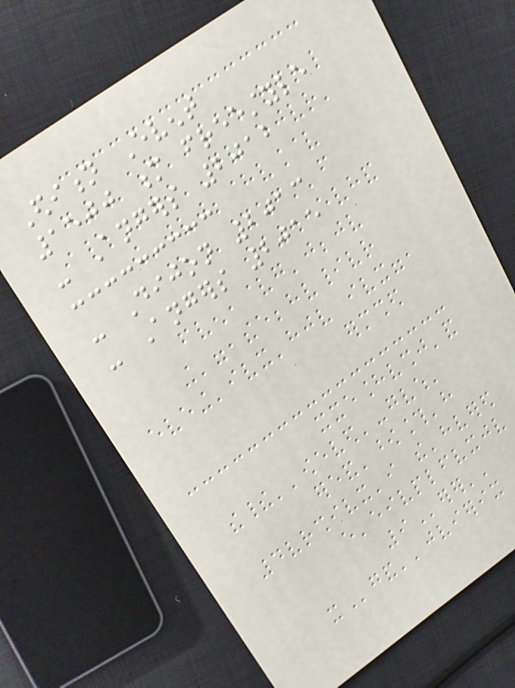Edition Event
1500 m freestyle
- Angers 2012
- Dijon 2013
- Angers 2015
